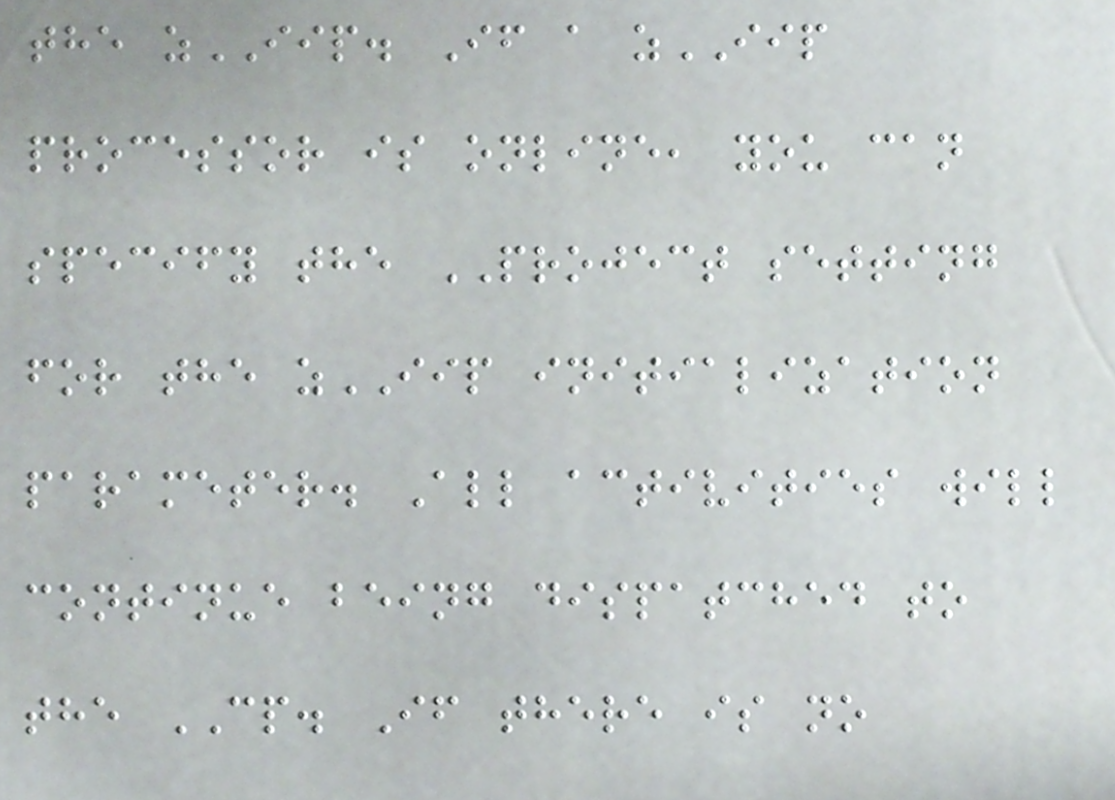the zIIP. If a zIIP
processor is online, you can
specify the PROJECT setting
for the zIIP initialization
parameter. All activities will
continue being dispatched to
the CP. If there is no
